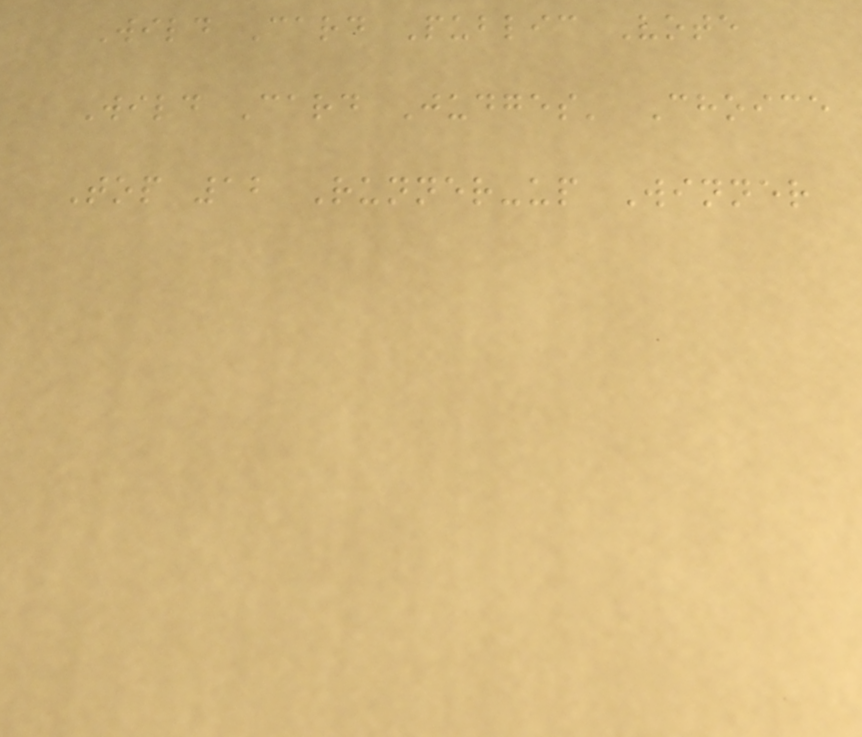Wild Card Public Vote
Wild Card Judges' Choice
Top 12 Runner-up Winner
